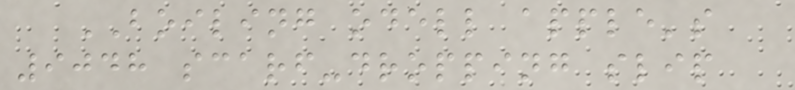BOILING odell apple's
9048 scarf-dropping slip
